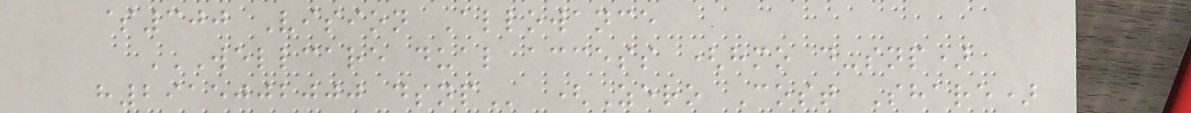$300 Vision Allowance
WELLCARE DUAL ACCESS (HMO D-SNP)
H2915002000 DSNP (Zero Cost Share)
